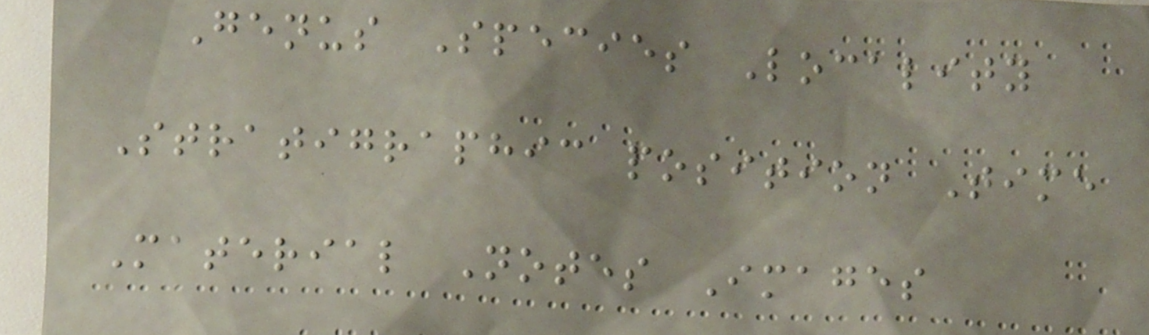Genus Species Locality
Stratigraphic position Time
Material Notes Images
